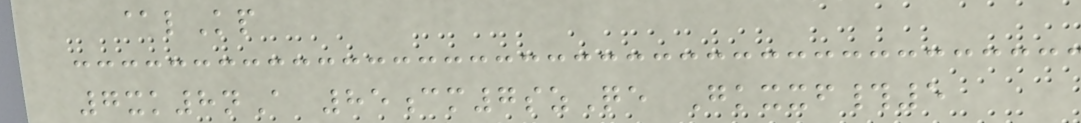@lKp
7xk8nA 85cm7szQe Gkxxf#5
